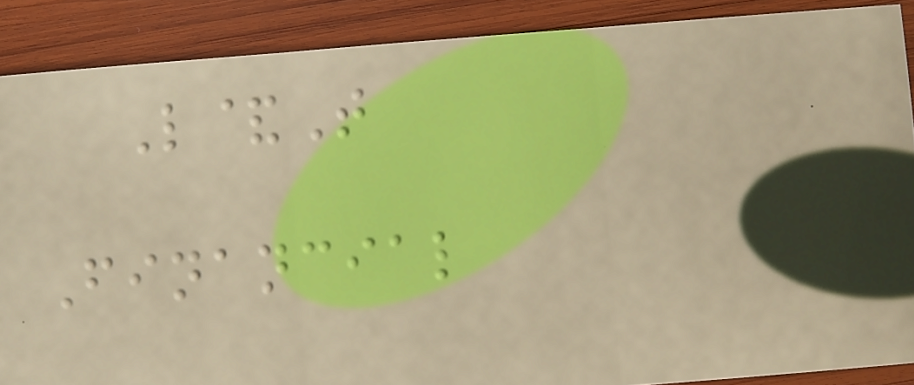L&T
Financial
